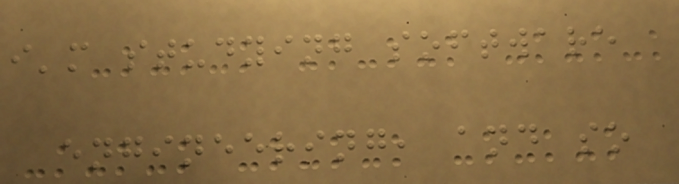i'm studying software
engineering, and so
